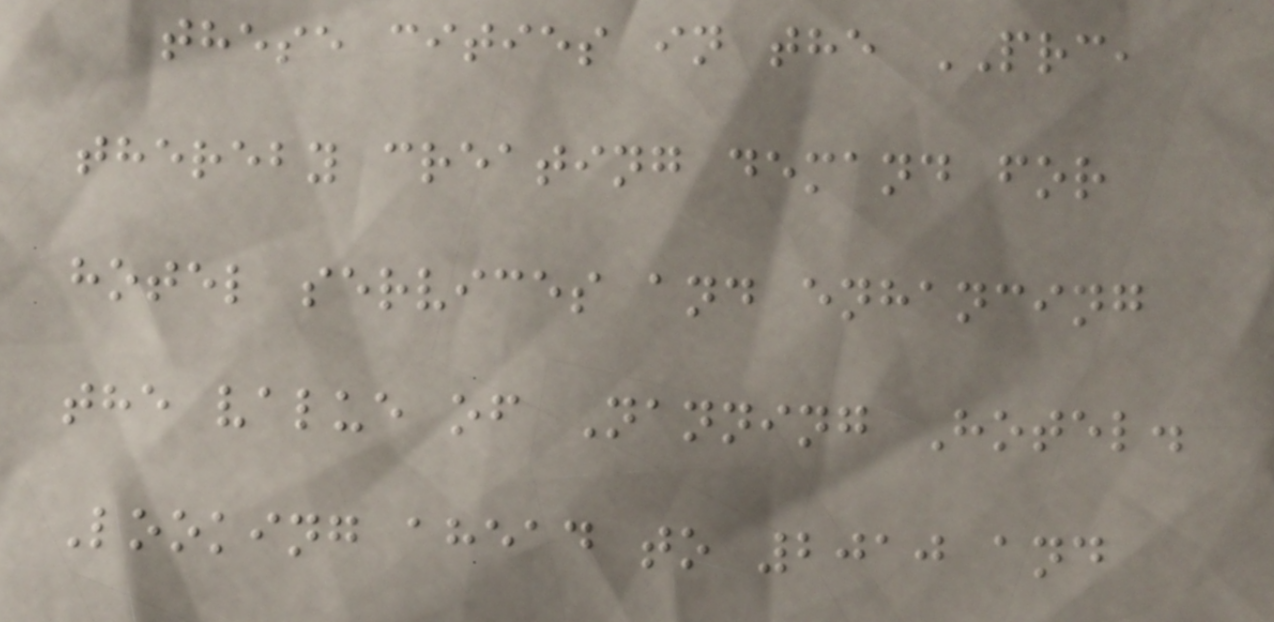these cities in the PRC,
thereby creating demand for
hotel services and enhancing
the value of Nanning Hotel.
Looking ahead to 2010 and
